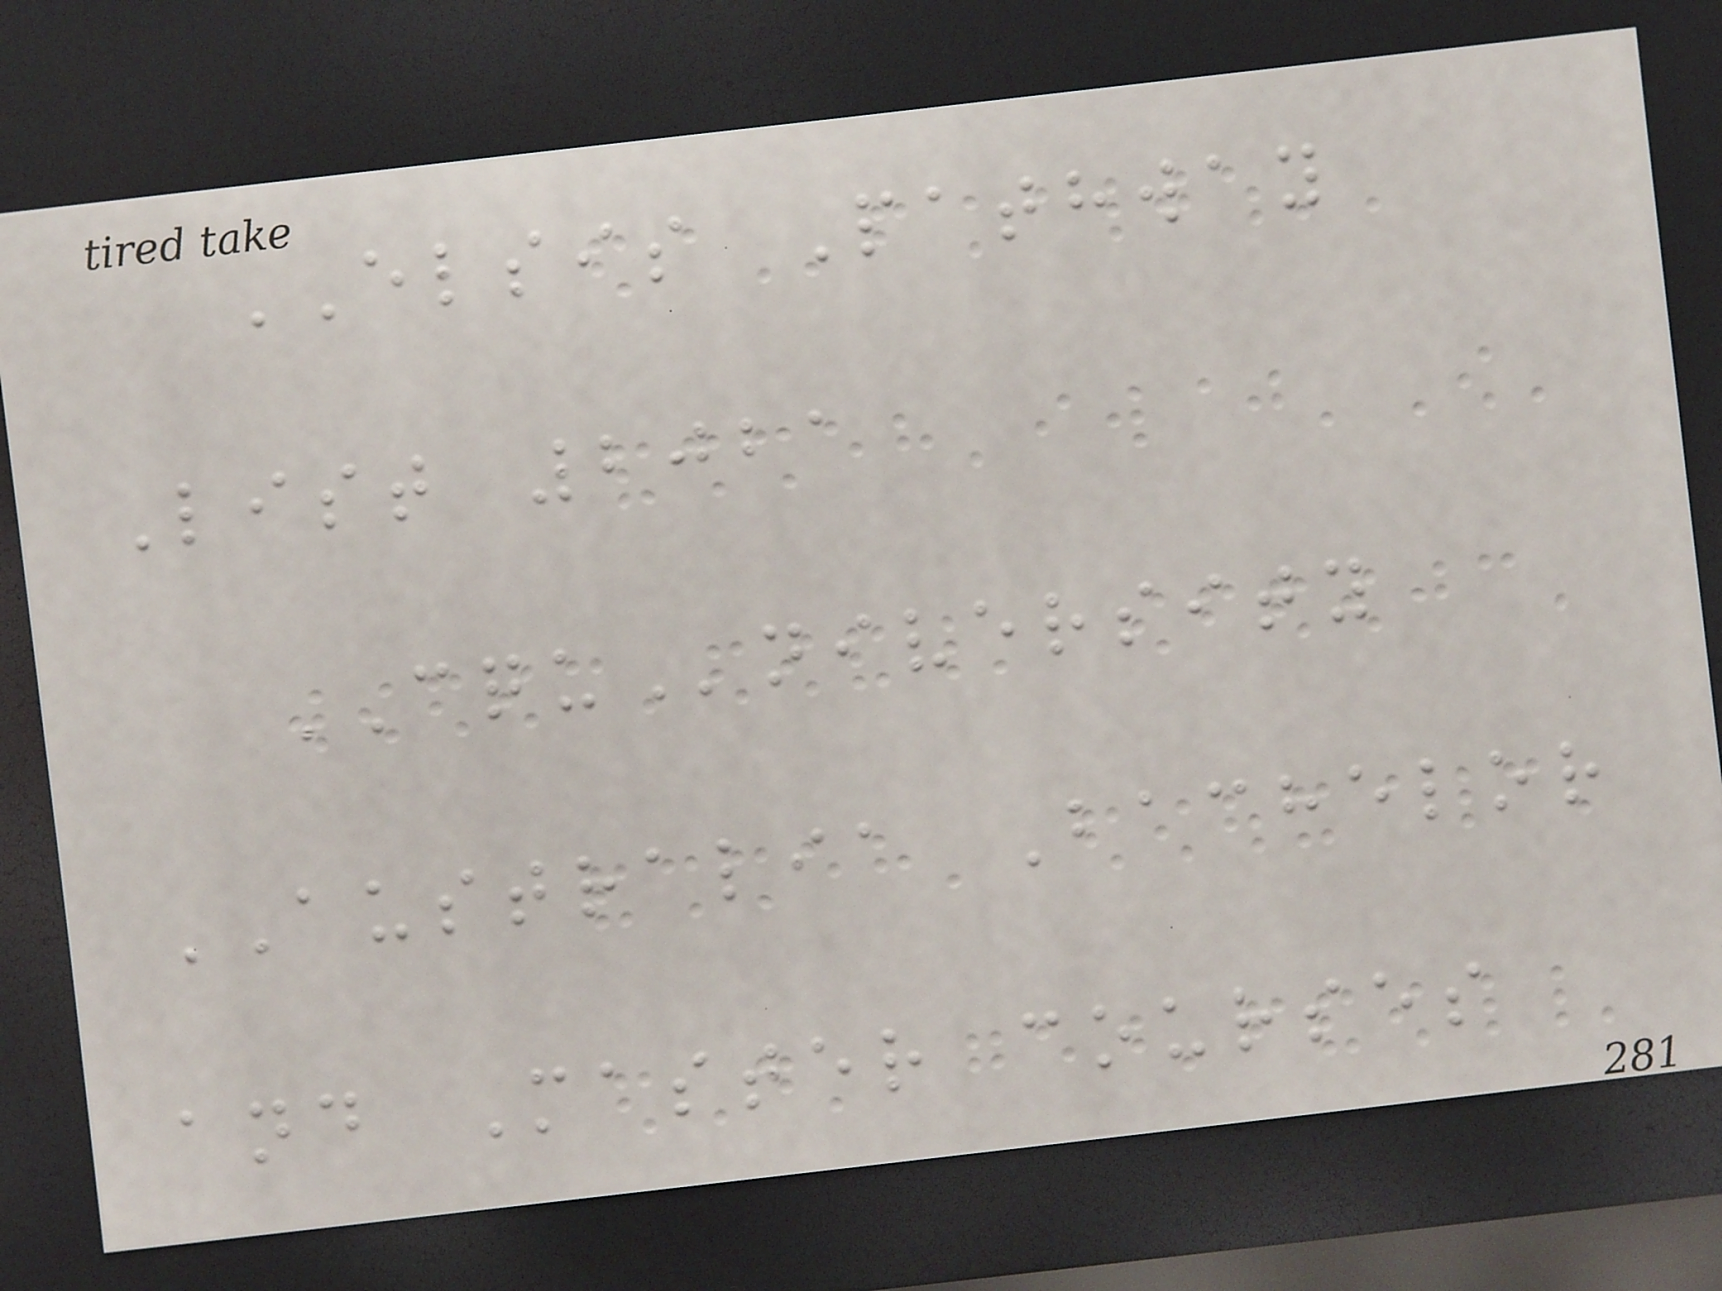ELSIS Pathway
List 2021
CQUniversity
AUSTRALIA Bachelor
and Master courses
